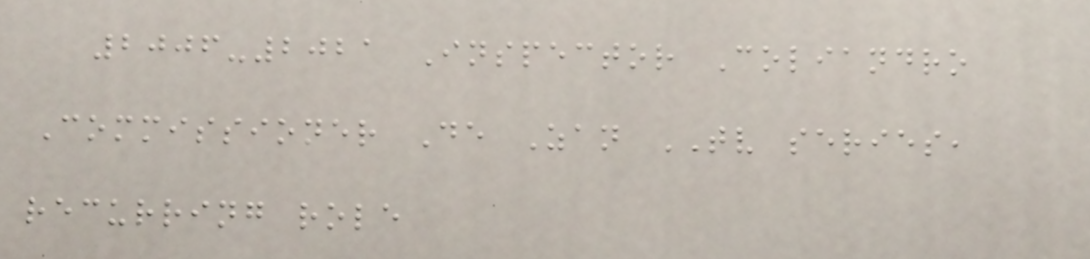2006-2021 Inspector Coliandro
Commissioner De Zan TV series,
recurring role
